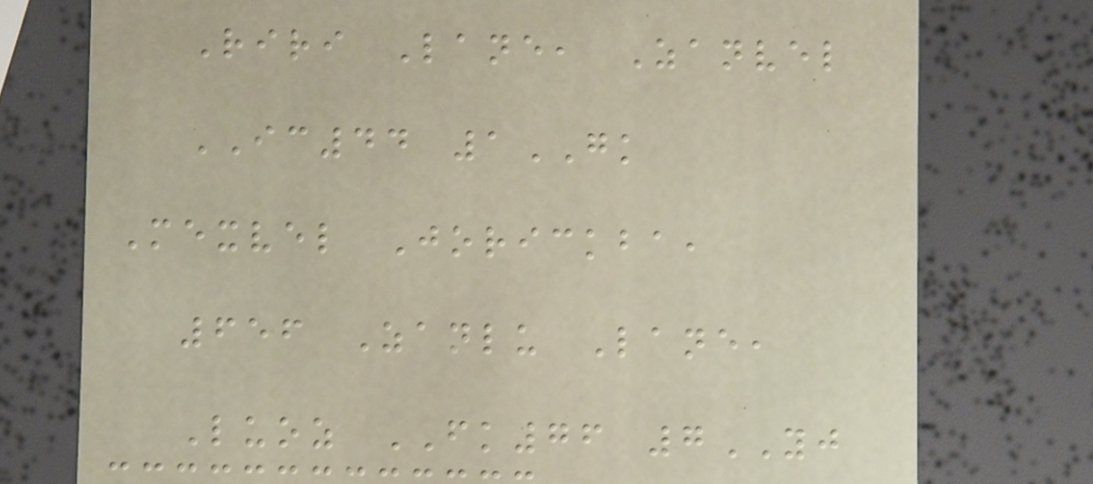Riri Lane, Zanvel
IC44 1GK
Mexvel Jorickba,
656 Zanlu Lane,
Luoz FK76 7YJ
